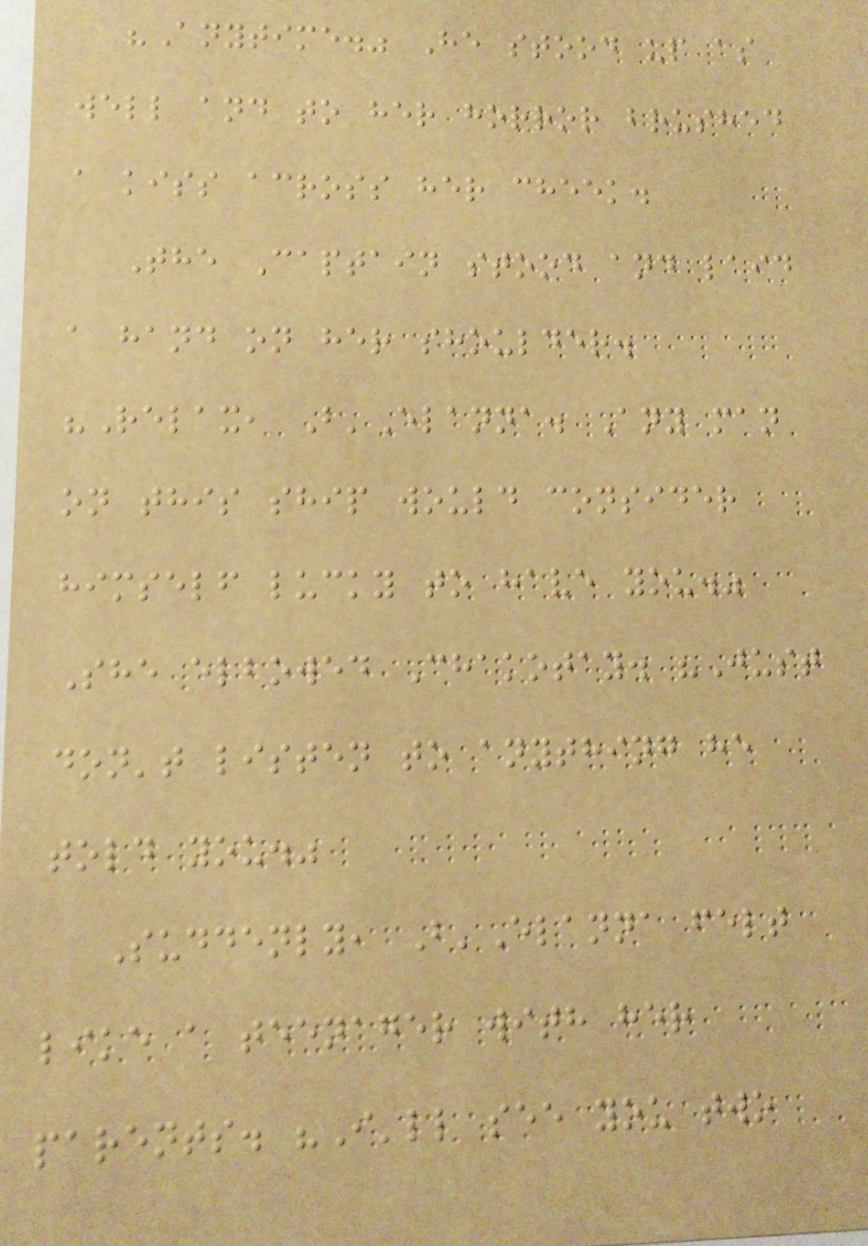"Anytime." He stood up as
well and to her horror brushed
a kiss across her cheek.
The Captain stood and laid
a hand on her shoulder.
"Relax, B'Elanna. Any man
on this ship would consider
himself lucky to have you."
She elbowed Chakotay. "Just
don't listen to anything he
told you."
Suddenly, B'Elanna felt
like a teenager with her
parents. "I'll see you two
